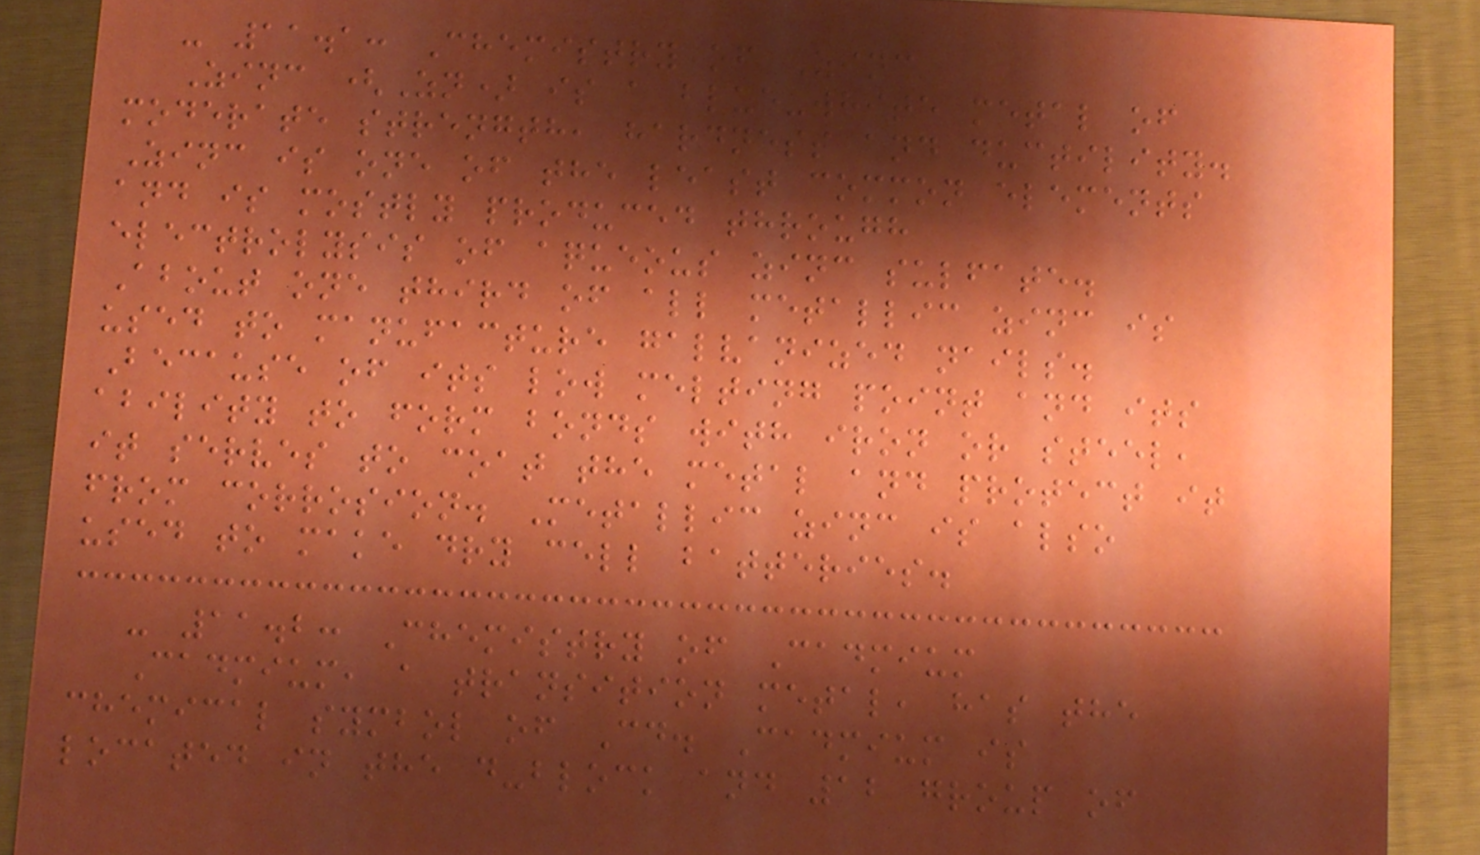- 11.1: Chemistry of Zinc
Zinc (Zn) is a blue-white metal of
moderate strength, hardness and ductility.
Zinc is one of the least common elements
and is mostly produced through
electrolysis of aqueous zinc sulfate.
About one third of all metallic zinc is
used to manufacture galvanized nails.
Because of its low melting point and its
ability to form bonds with iron or steel,
it serves to coat the metal and protect it
from corrosion. Metallic zinc is also
used to make dry cell batteries.
- 11.2: Chemistry of Cadmium
Cadmium, a transition metal, has the
chemical symbol of Cd. Cadmium is
located in the d-block and 12 group of
